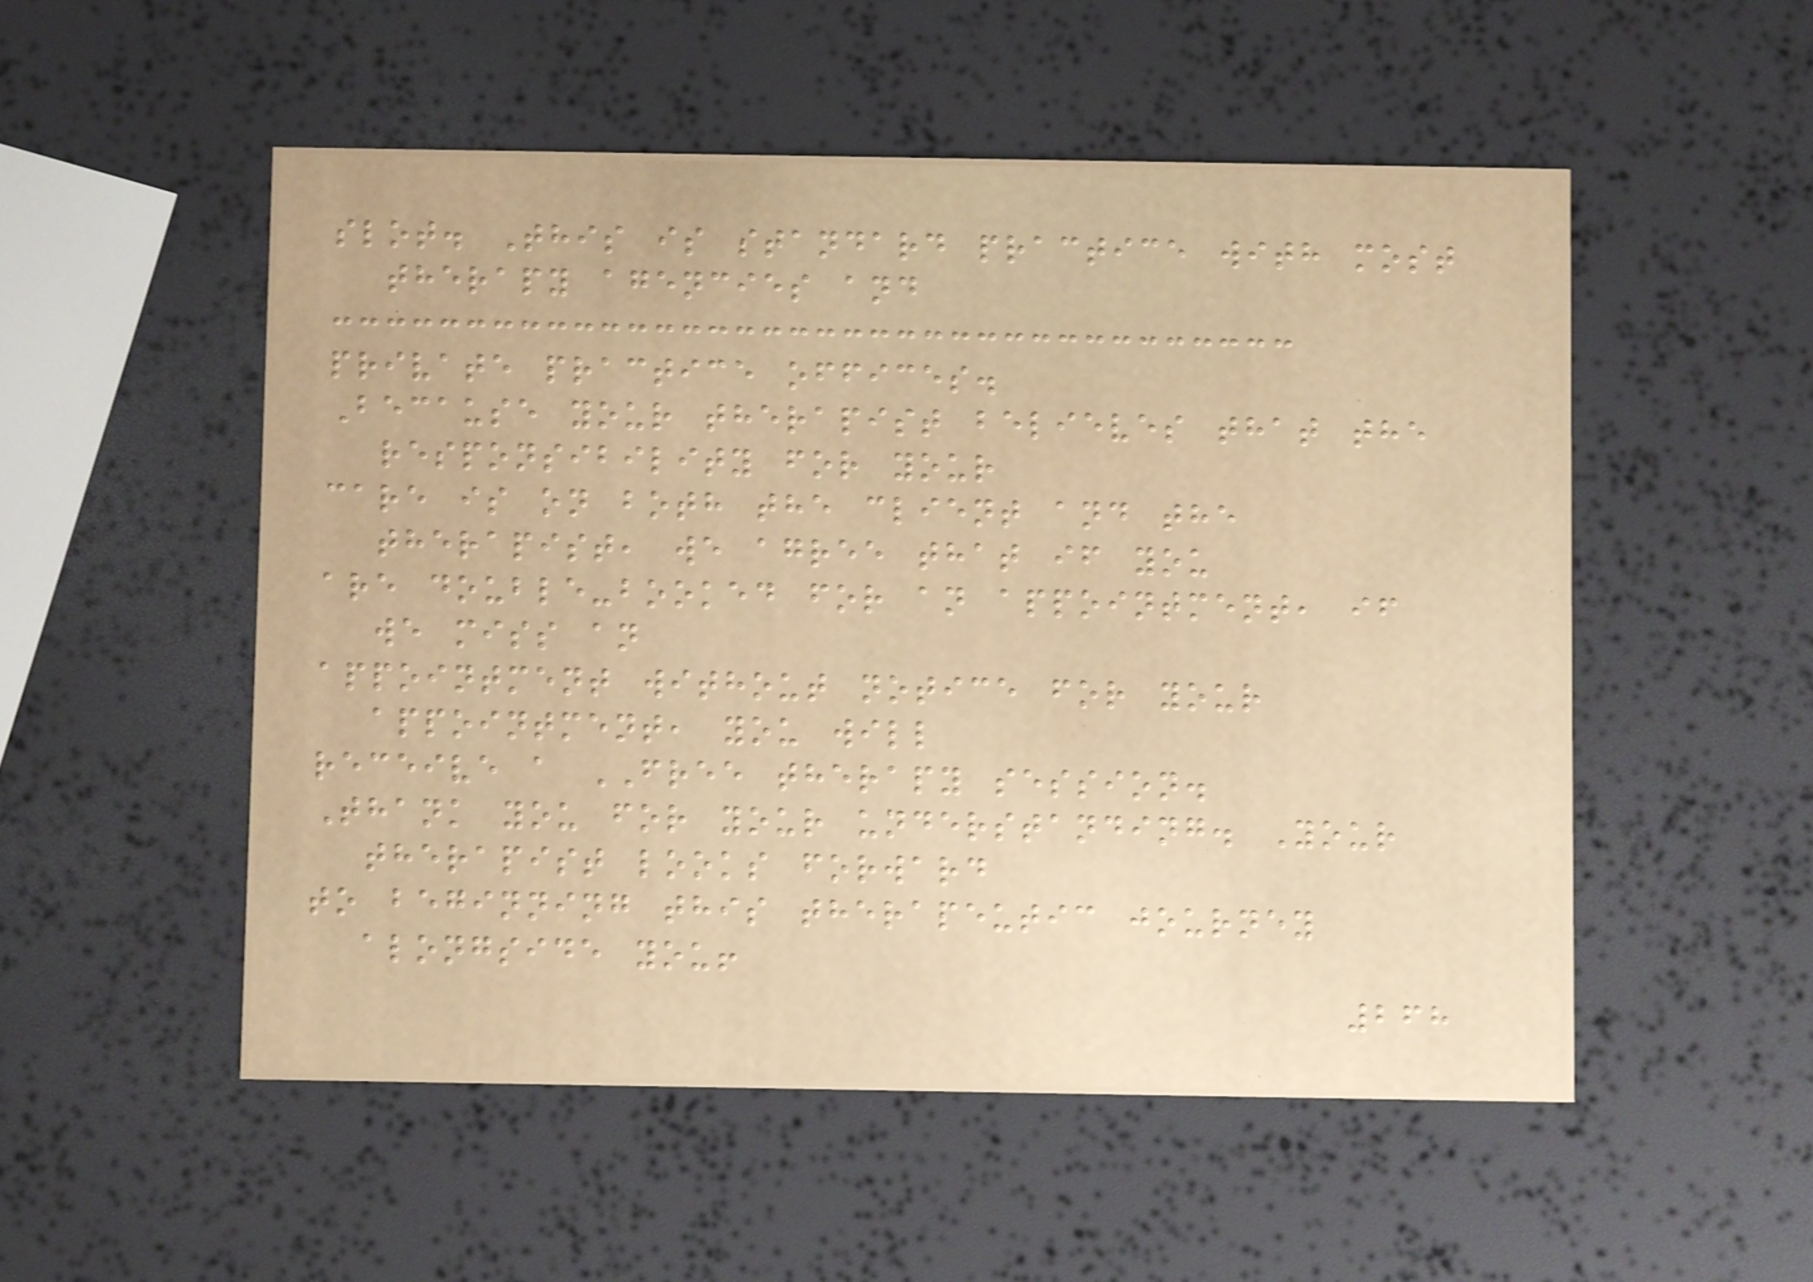slot. This is standard practice with most
therapy agencies and
private practice offices.
Because your therapist believes that the
responsibility for your
care is on both the client and the
therapist, we agree that if you
are double-booked for an appointment, if
we miss an
appointment without notice for your
appointment, you will
receive a FREE therapy session.
Thank you for your understanding. Your
therapist looks forward
to beginning this therapeutic journey
alongside you!
268
